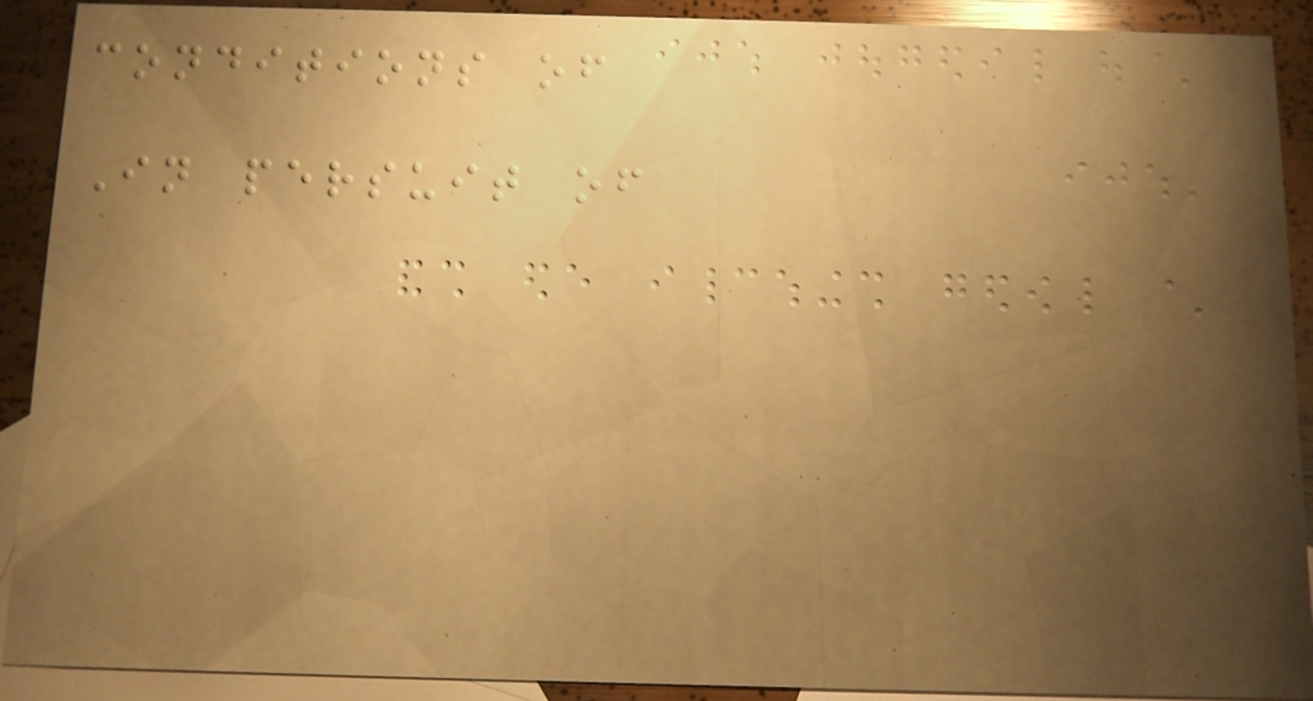conditions of
In persuit of
